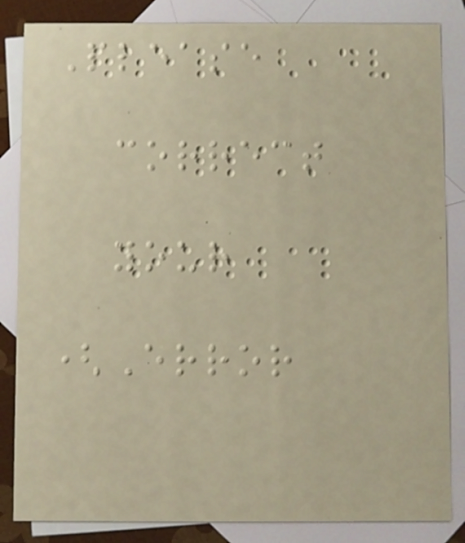Please
correct
your
(Error
